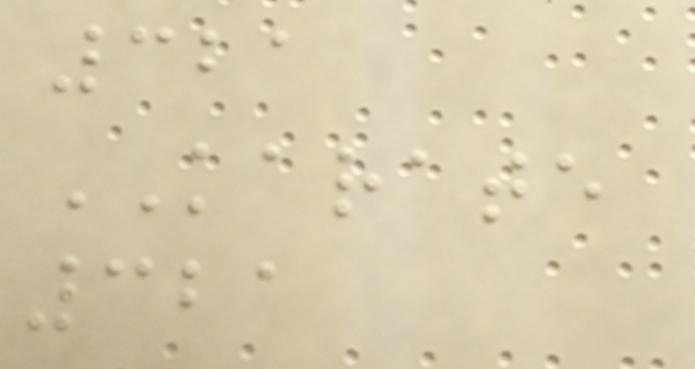321
KARATE
321
